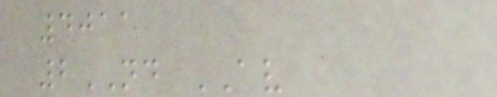4011
2ND AV
